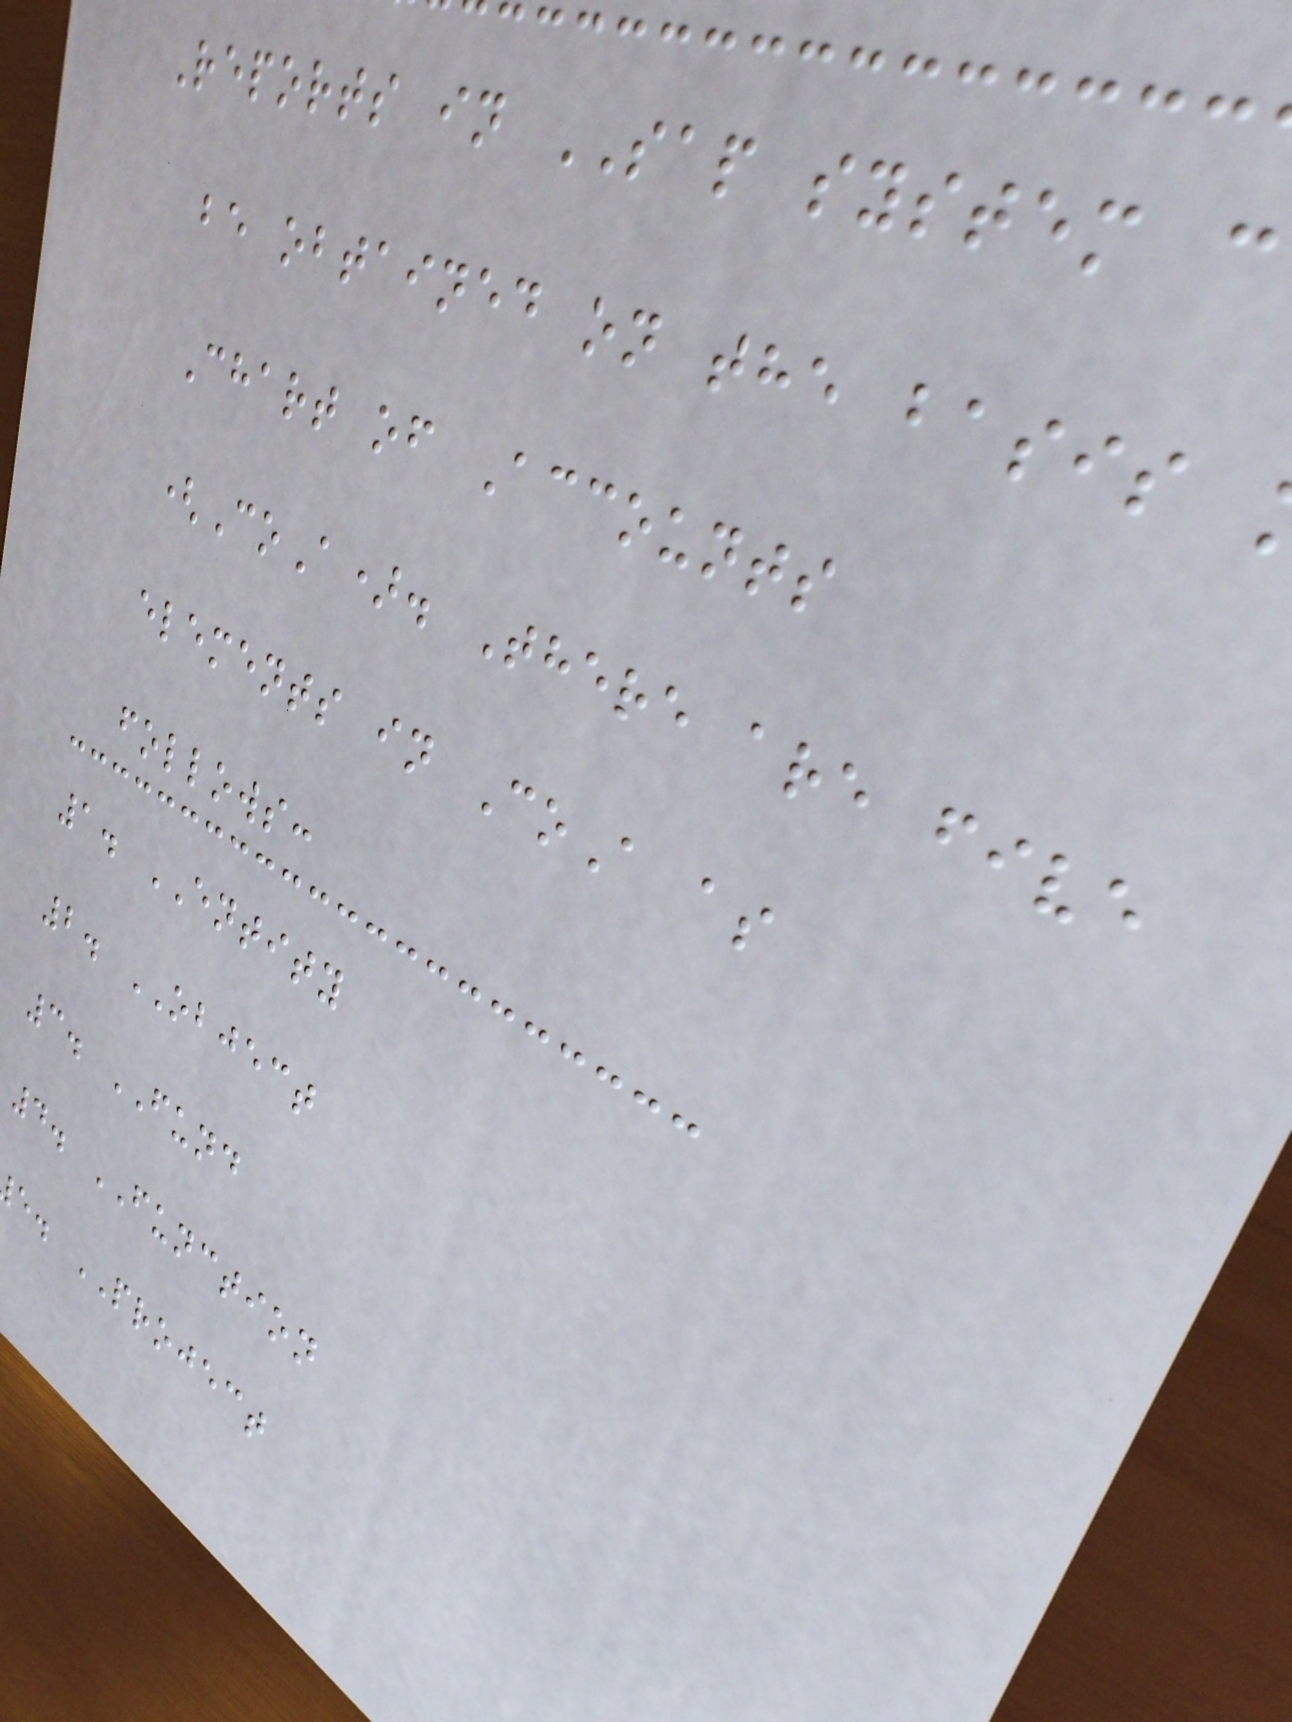Reports in SAP system c
be obtained on the basis
Chart of Accounts
(CoA). There are five
elements in CoA as
follows:
1. ENTITY
2. OBJECT
3. FUND
4. FUNCTION
e. PROJECT
